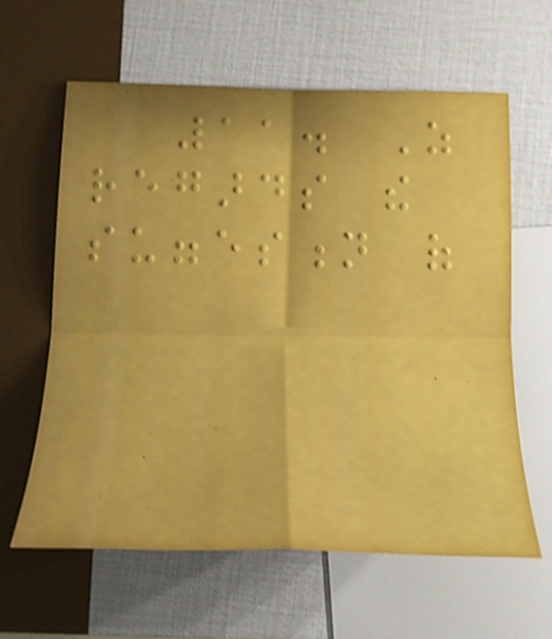11. As
regards the
suggestion of
